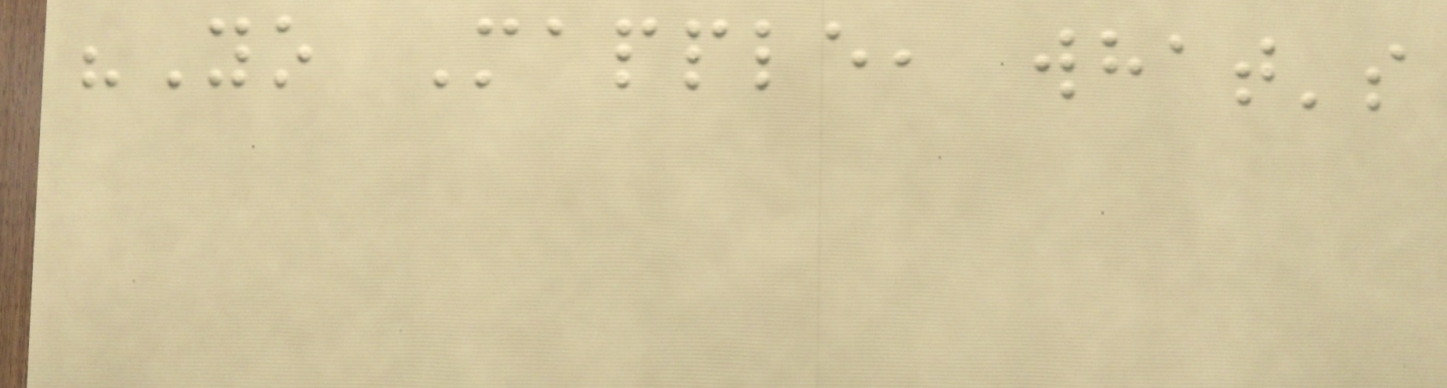"Yo Mapple, what's
